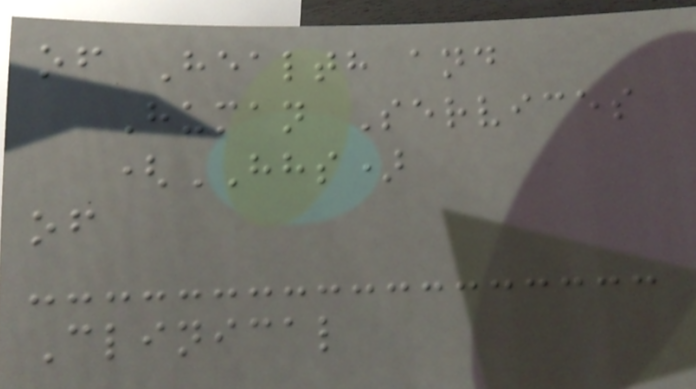of Health and
Human Services
(HHS)
of
Clinical
